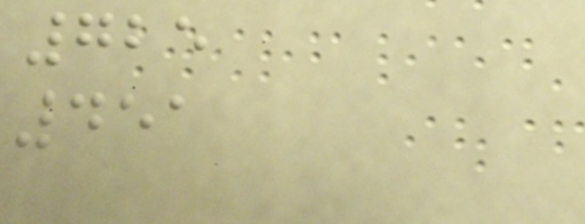725
451
